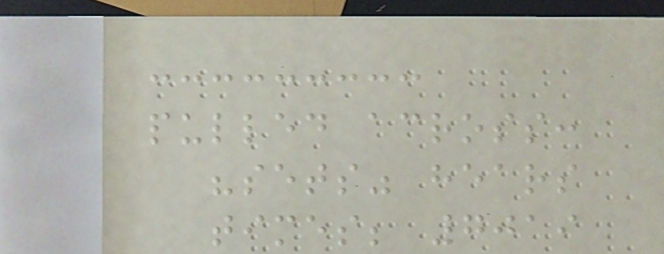pulled across:
"sets" hears
times; 7019
